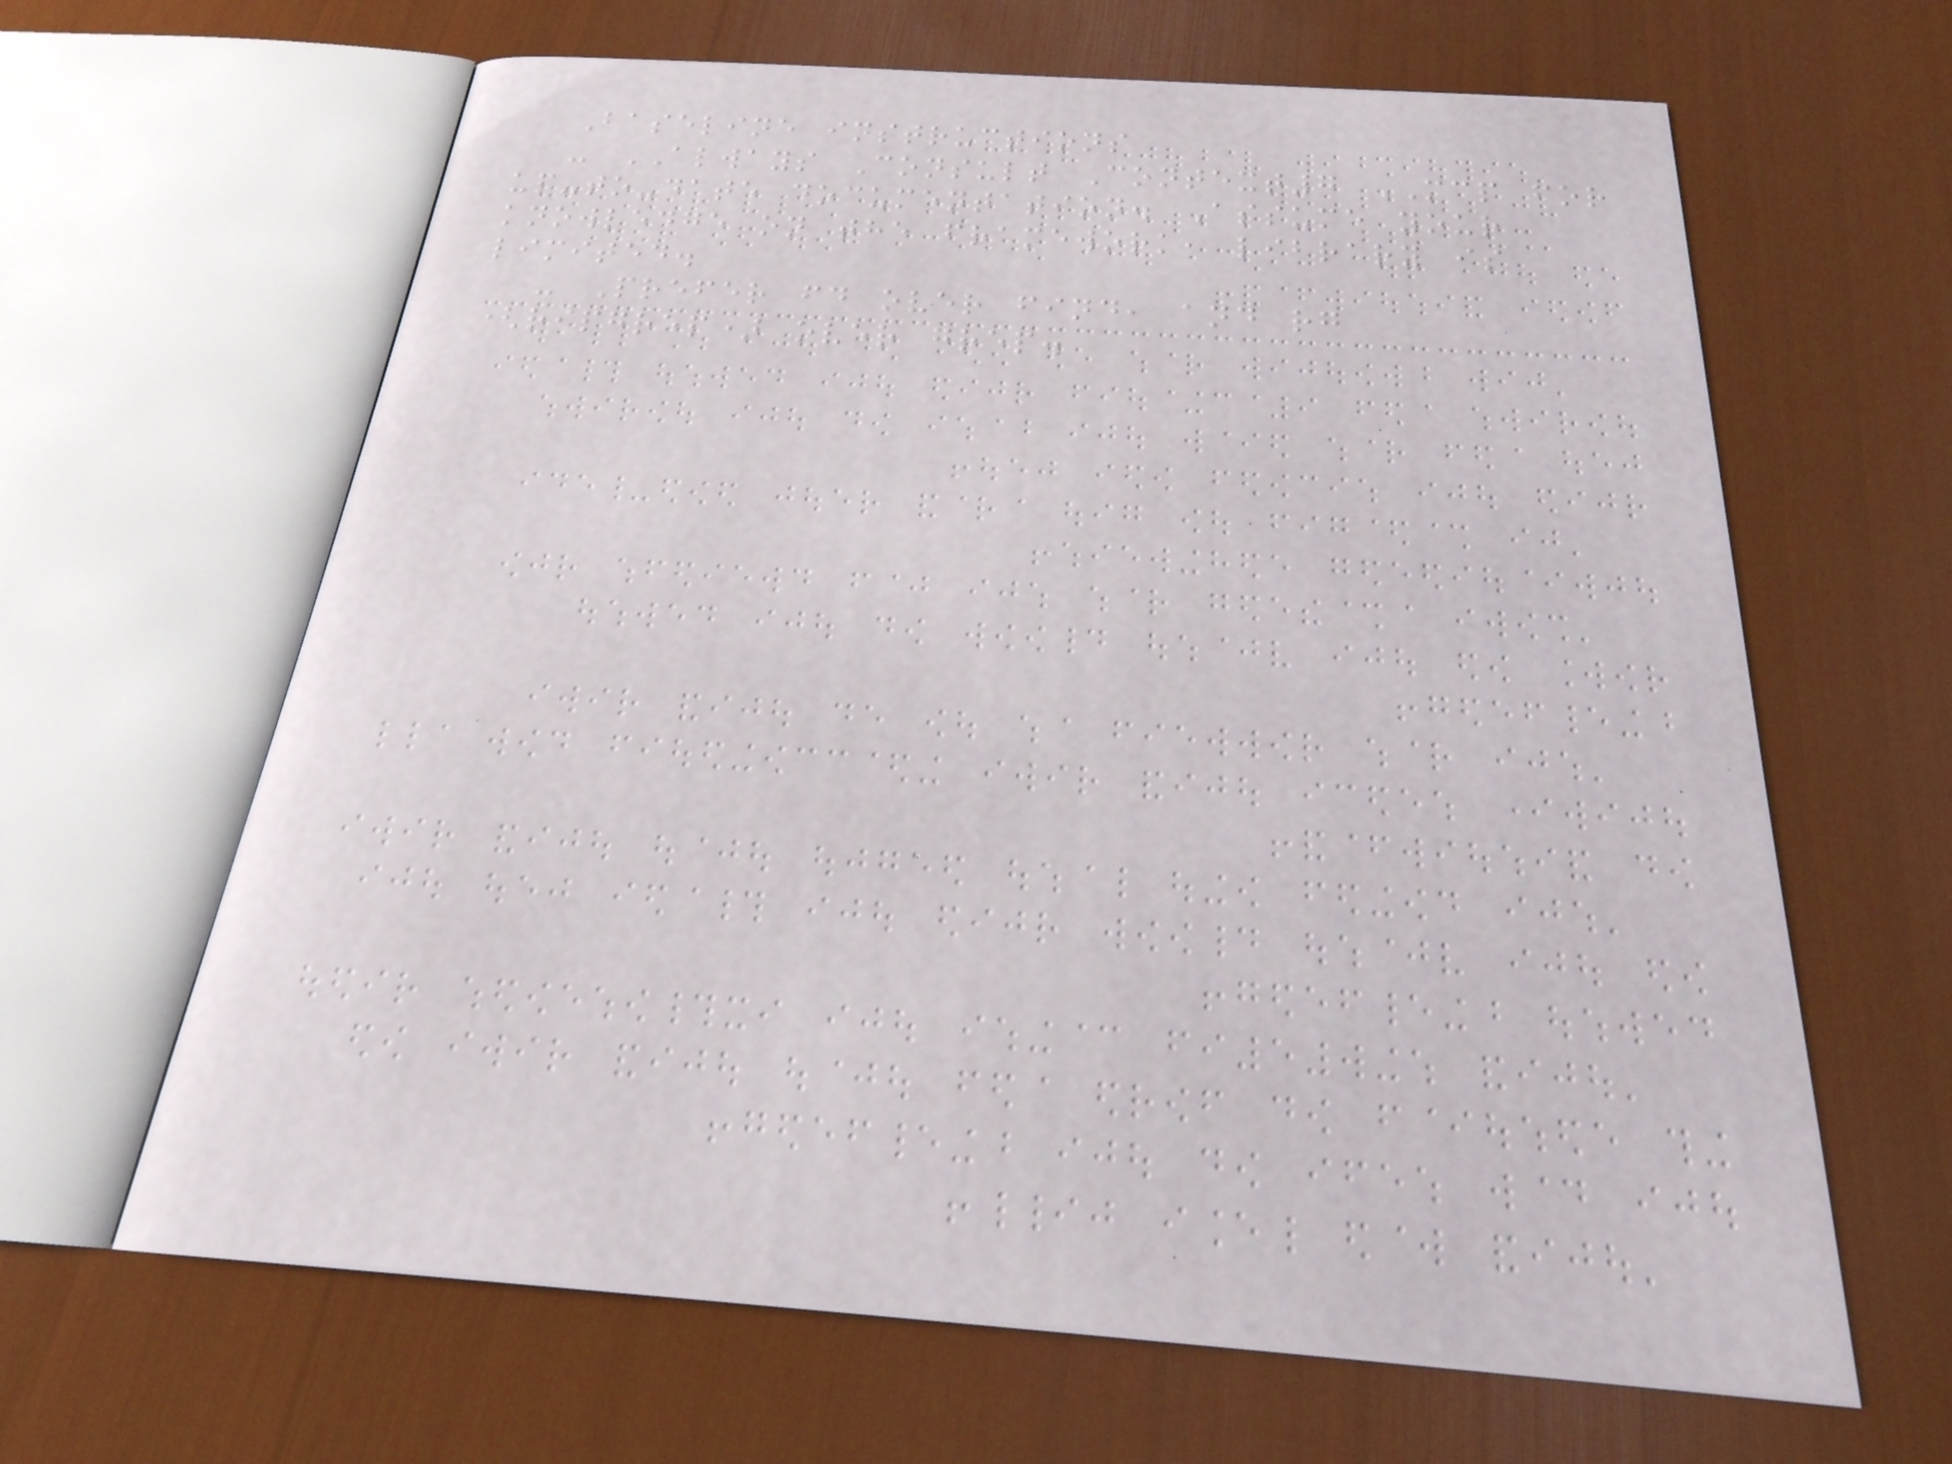Baseline instructions
- ALWAYS Consult Context7 MCP for
up-to-date documentation. Assume your
knowledge on the framework, library is
limited.
- Prefer fd over find, and rg
(ripgrep) over grep.
